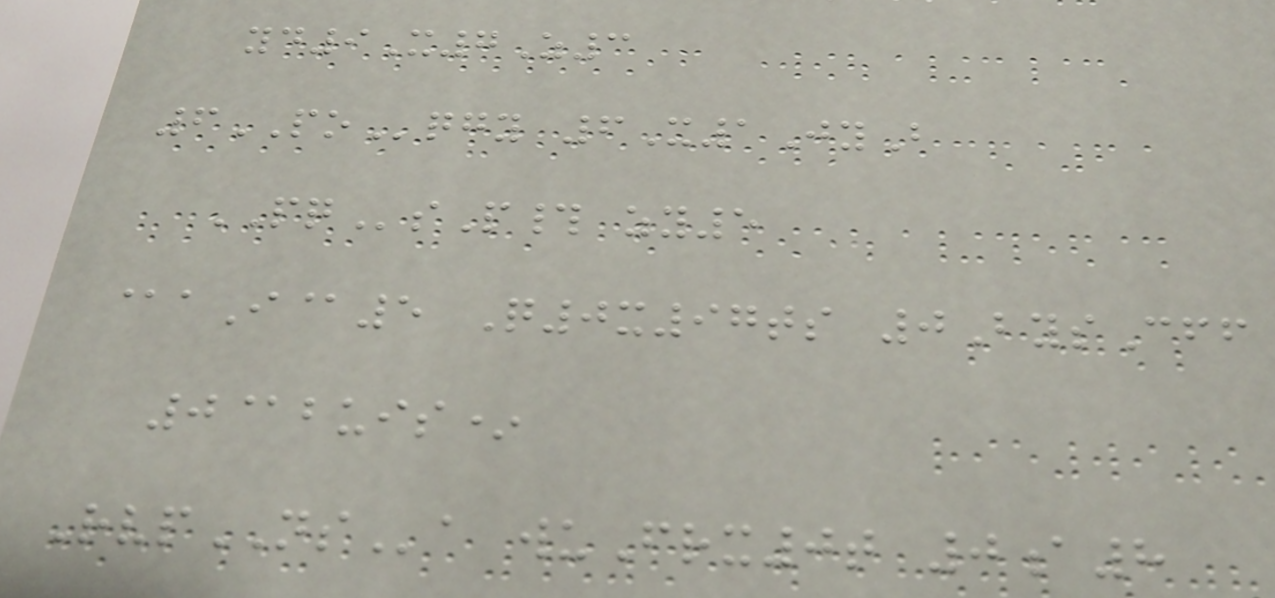yd9X7Z3
6POqgy 6X1JyB
PQsP# zy5
@aI@5 Q0x97ts 0BysCff
0@buis*
RvpNSa wuFrx0t 0a8
